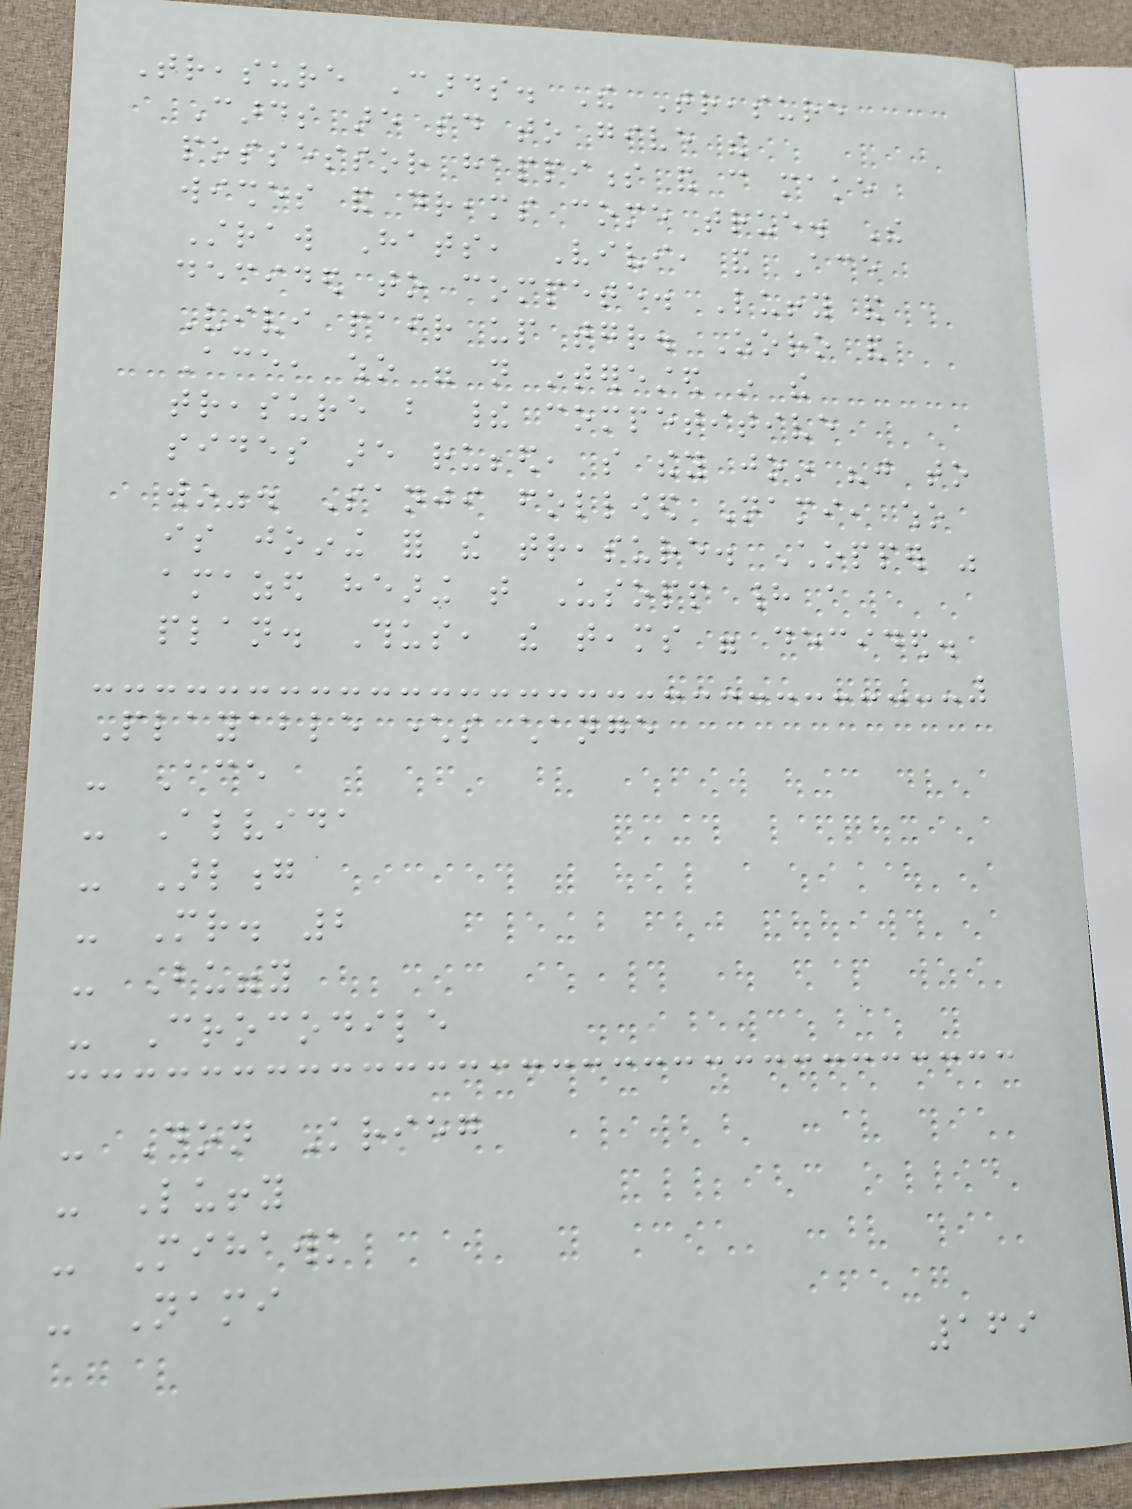Treasure Cards. The Treasure
Cards are said to give the
possessor happiness and can make
wishes and dreams come true. The
Straw Hats, Vivi, and Ace
decided to compete. Luffy and
Vivi pair up together. Zoro and
Ace, who were not interested in the
treasure but their competitive
sides are rubbed, so they join "just to
win". Sanji followed Nami, who
is joining for the treasure. Chopper was
amazed hearing that Usopp had a
plan. Thus, the teams were decided.
Playable characters change
- Ace
- Alvida
- Arlong
- Mr. 2
- Buggy
- Crocodile
- Don Krieg
- Luffy
- Mihawk
- Nami
169
